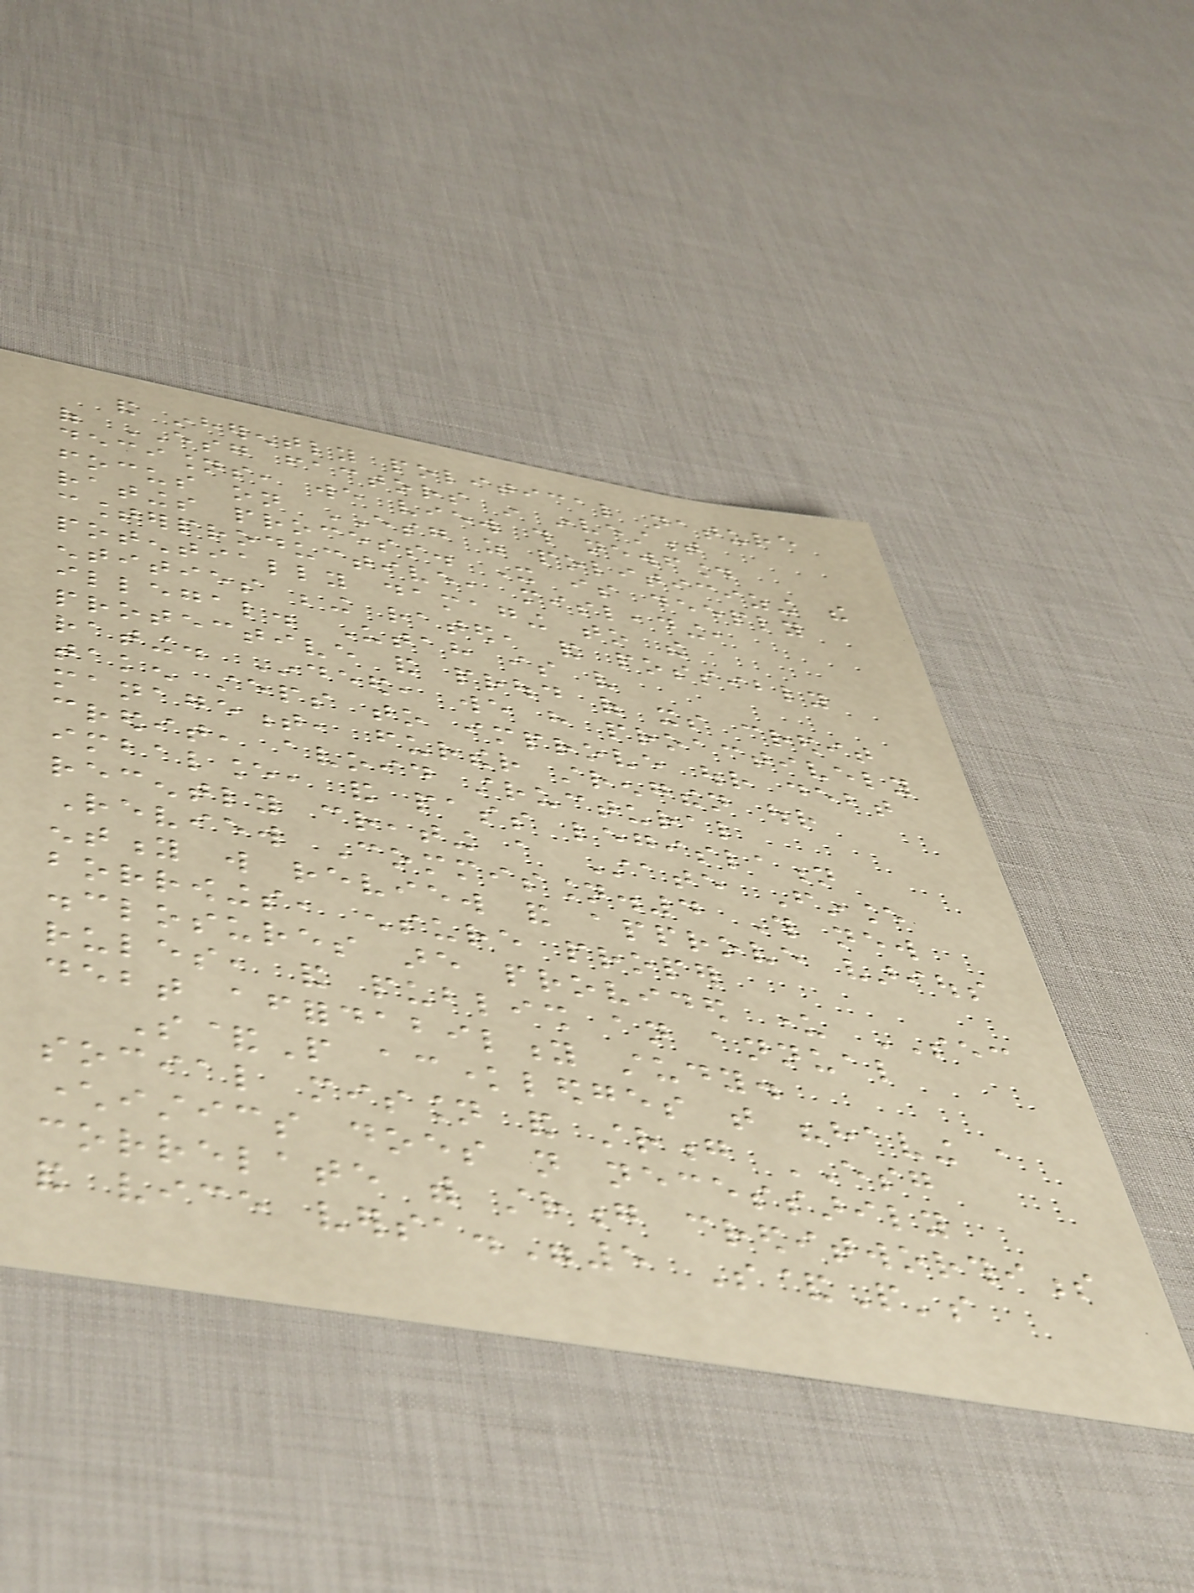and inherently political nature
of ESG factors in investment
decisions, we view this newfound
focus on ESG as politicizing the
ratings process. It is deeply
counterproductive, misleading,
potentially damaging to the
entities being rated, and possibly
illegal. Utah is very
protective and proud of its credit
rating. Indeed, we have proactively
taken steps to improve our debt
management, further strengthen our
credit, avoid structural
imbalance, and pass legislation
recently creating a State Finance
Review Commission.4 This new
entity will review and approve various
borrowings, ensure proper
disclosures are provided under SEC
rules, and publish an annual
debt affordability study.
S&P acknowledges that "having a
social mission and strong ESG
characteristics does not necessarily
correlate with strong creditworthiness
and vice versa."5 S&P's
